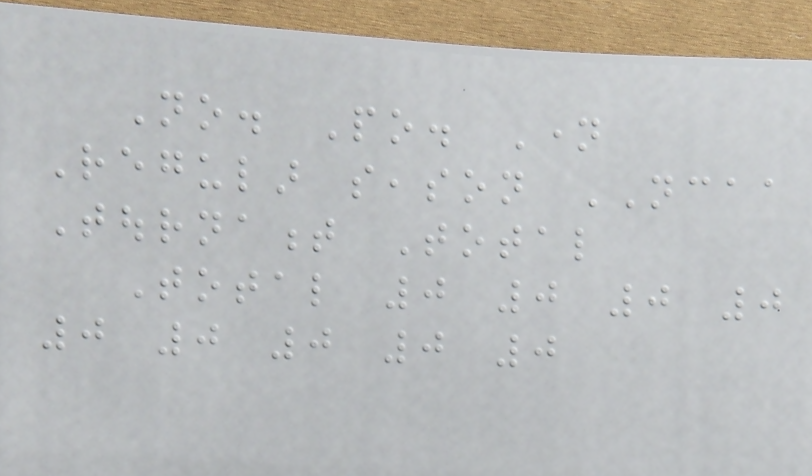No. Po. Name
Regular season NCAA
Tournament Total
Total 0 0 0 0
0 0 0 0 0
